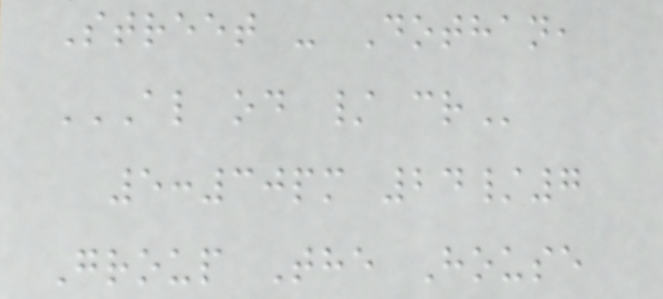Street - Dothan,
AL OD / CR
5:30pm 24/7
Group The House
